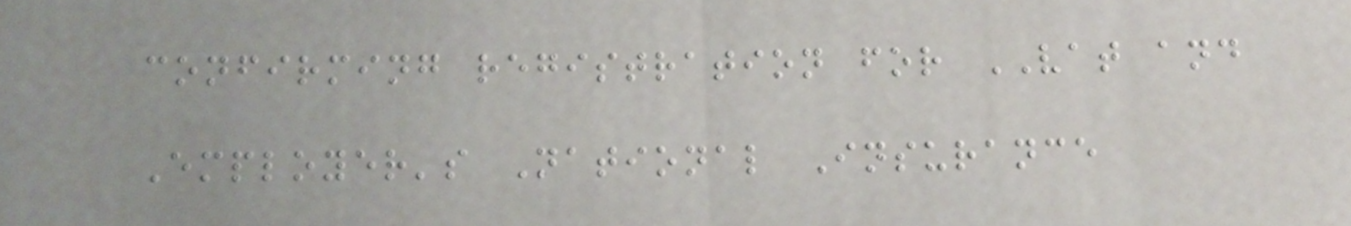confirming registration for VAT and
Employer's National Insurance
